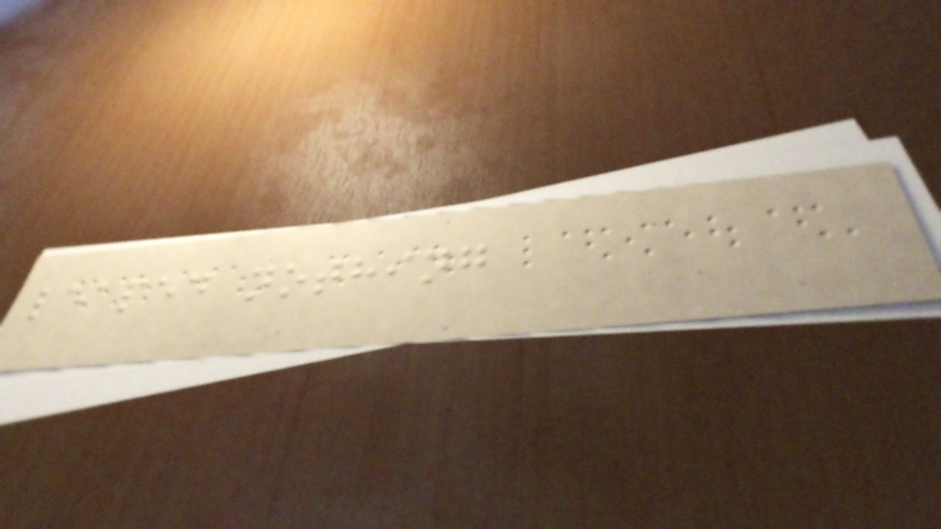leaped nothing
